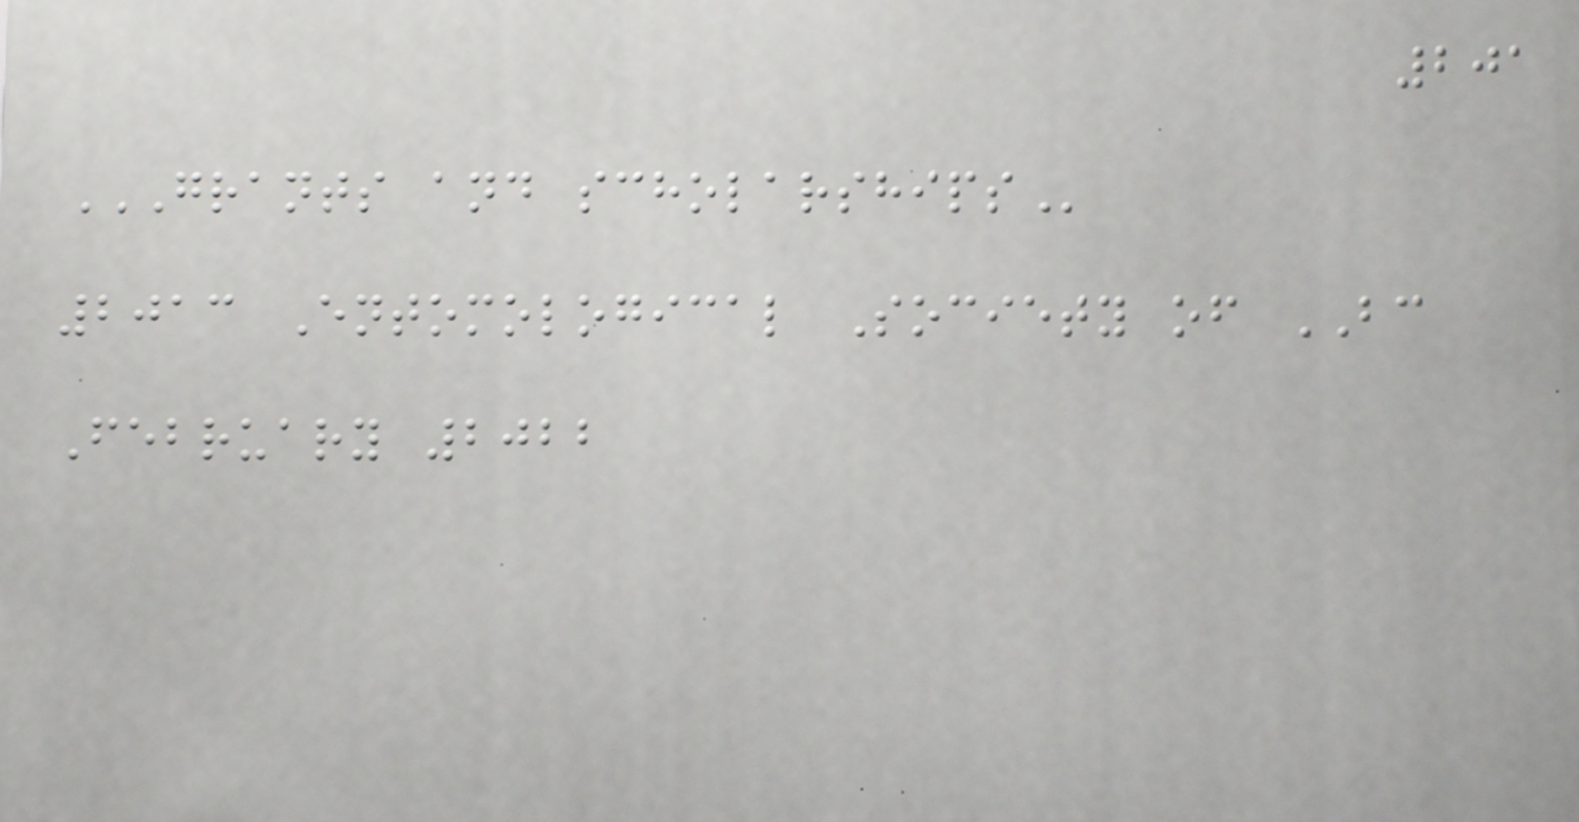201
GRANTS AND SCHOLARSHIPS
2013 Entomological Society of BC
February 2022
